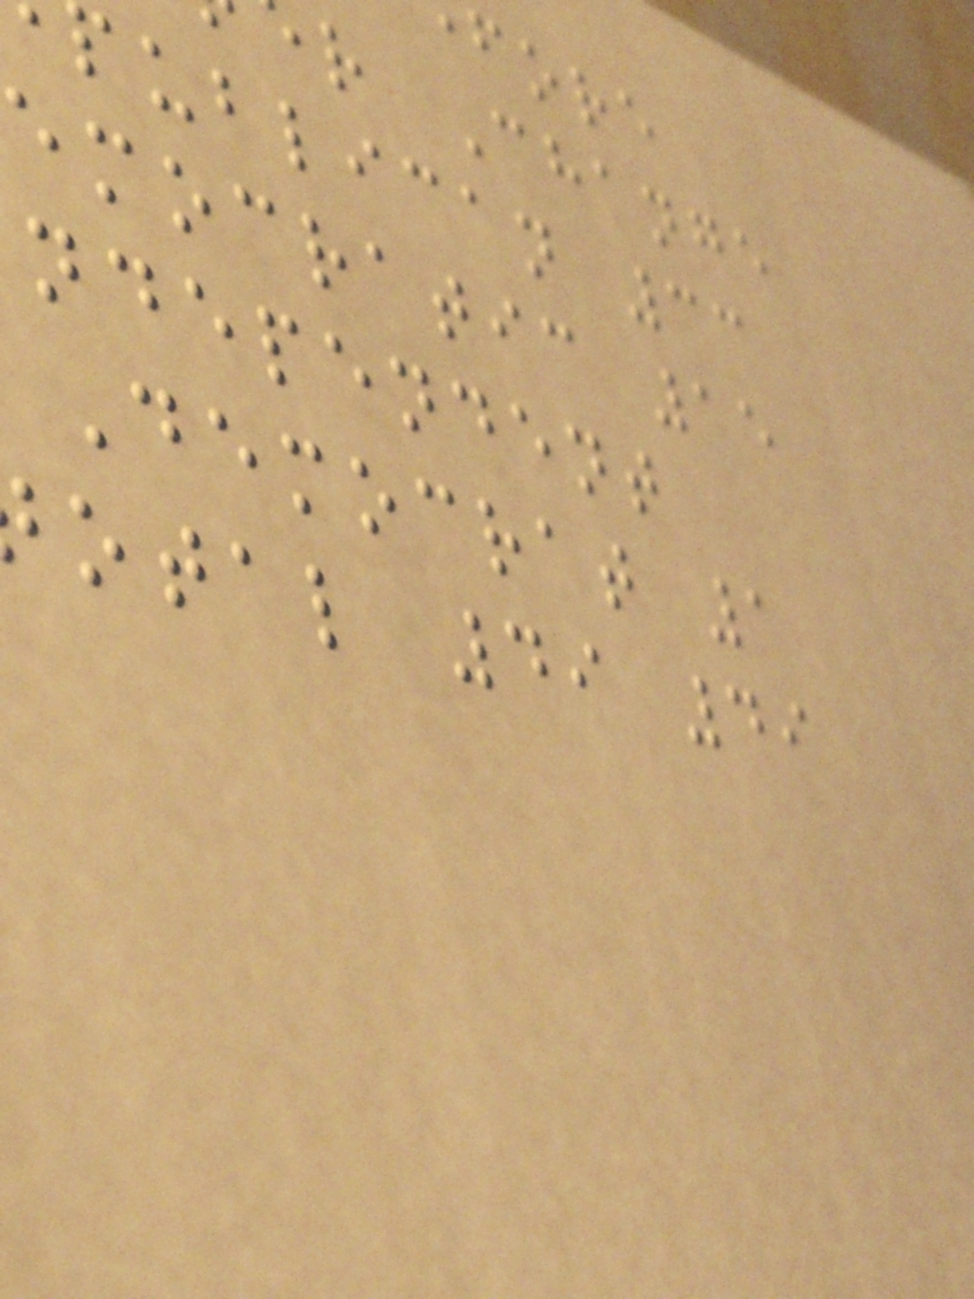fore
r Change
ublican 33
emocratic 15
ndependent
Democrat 1
otal 49 49
